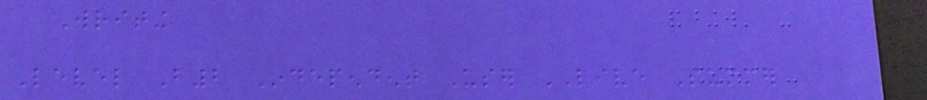Writing
Level B2 Independent User LIVE Summer
